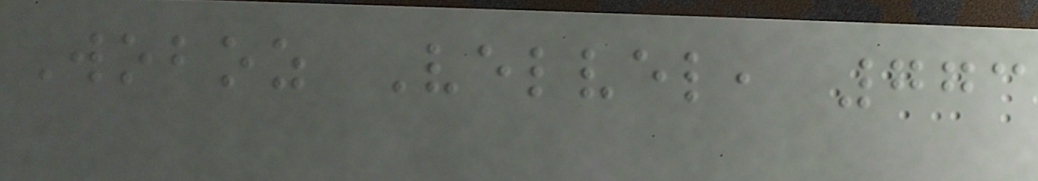Woboz Velvel, 773
